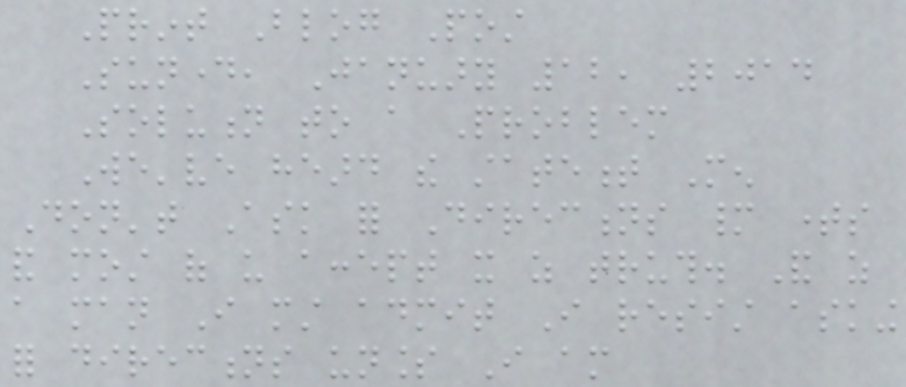Print Blog Post
Sunday, January 12, 2014
Solution to a Problem
We've heard the statement Men
Don't Ask for Directions many times
and most of us accept it as truth. And as
a man I must admit I resist asking
for directions unless I am
